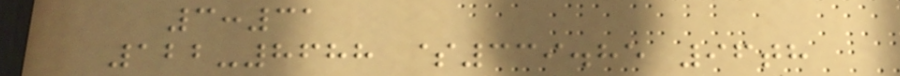3:31
122-8688 $339.85 96th
